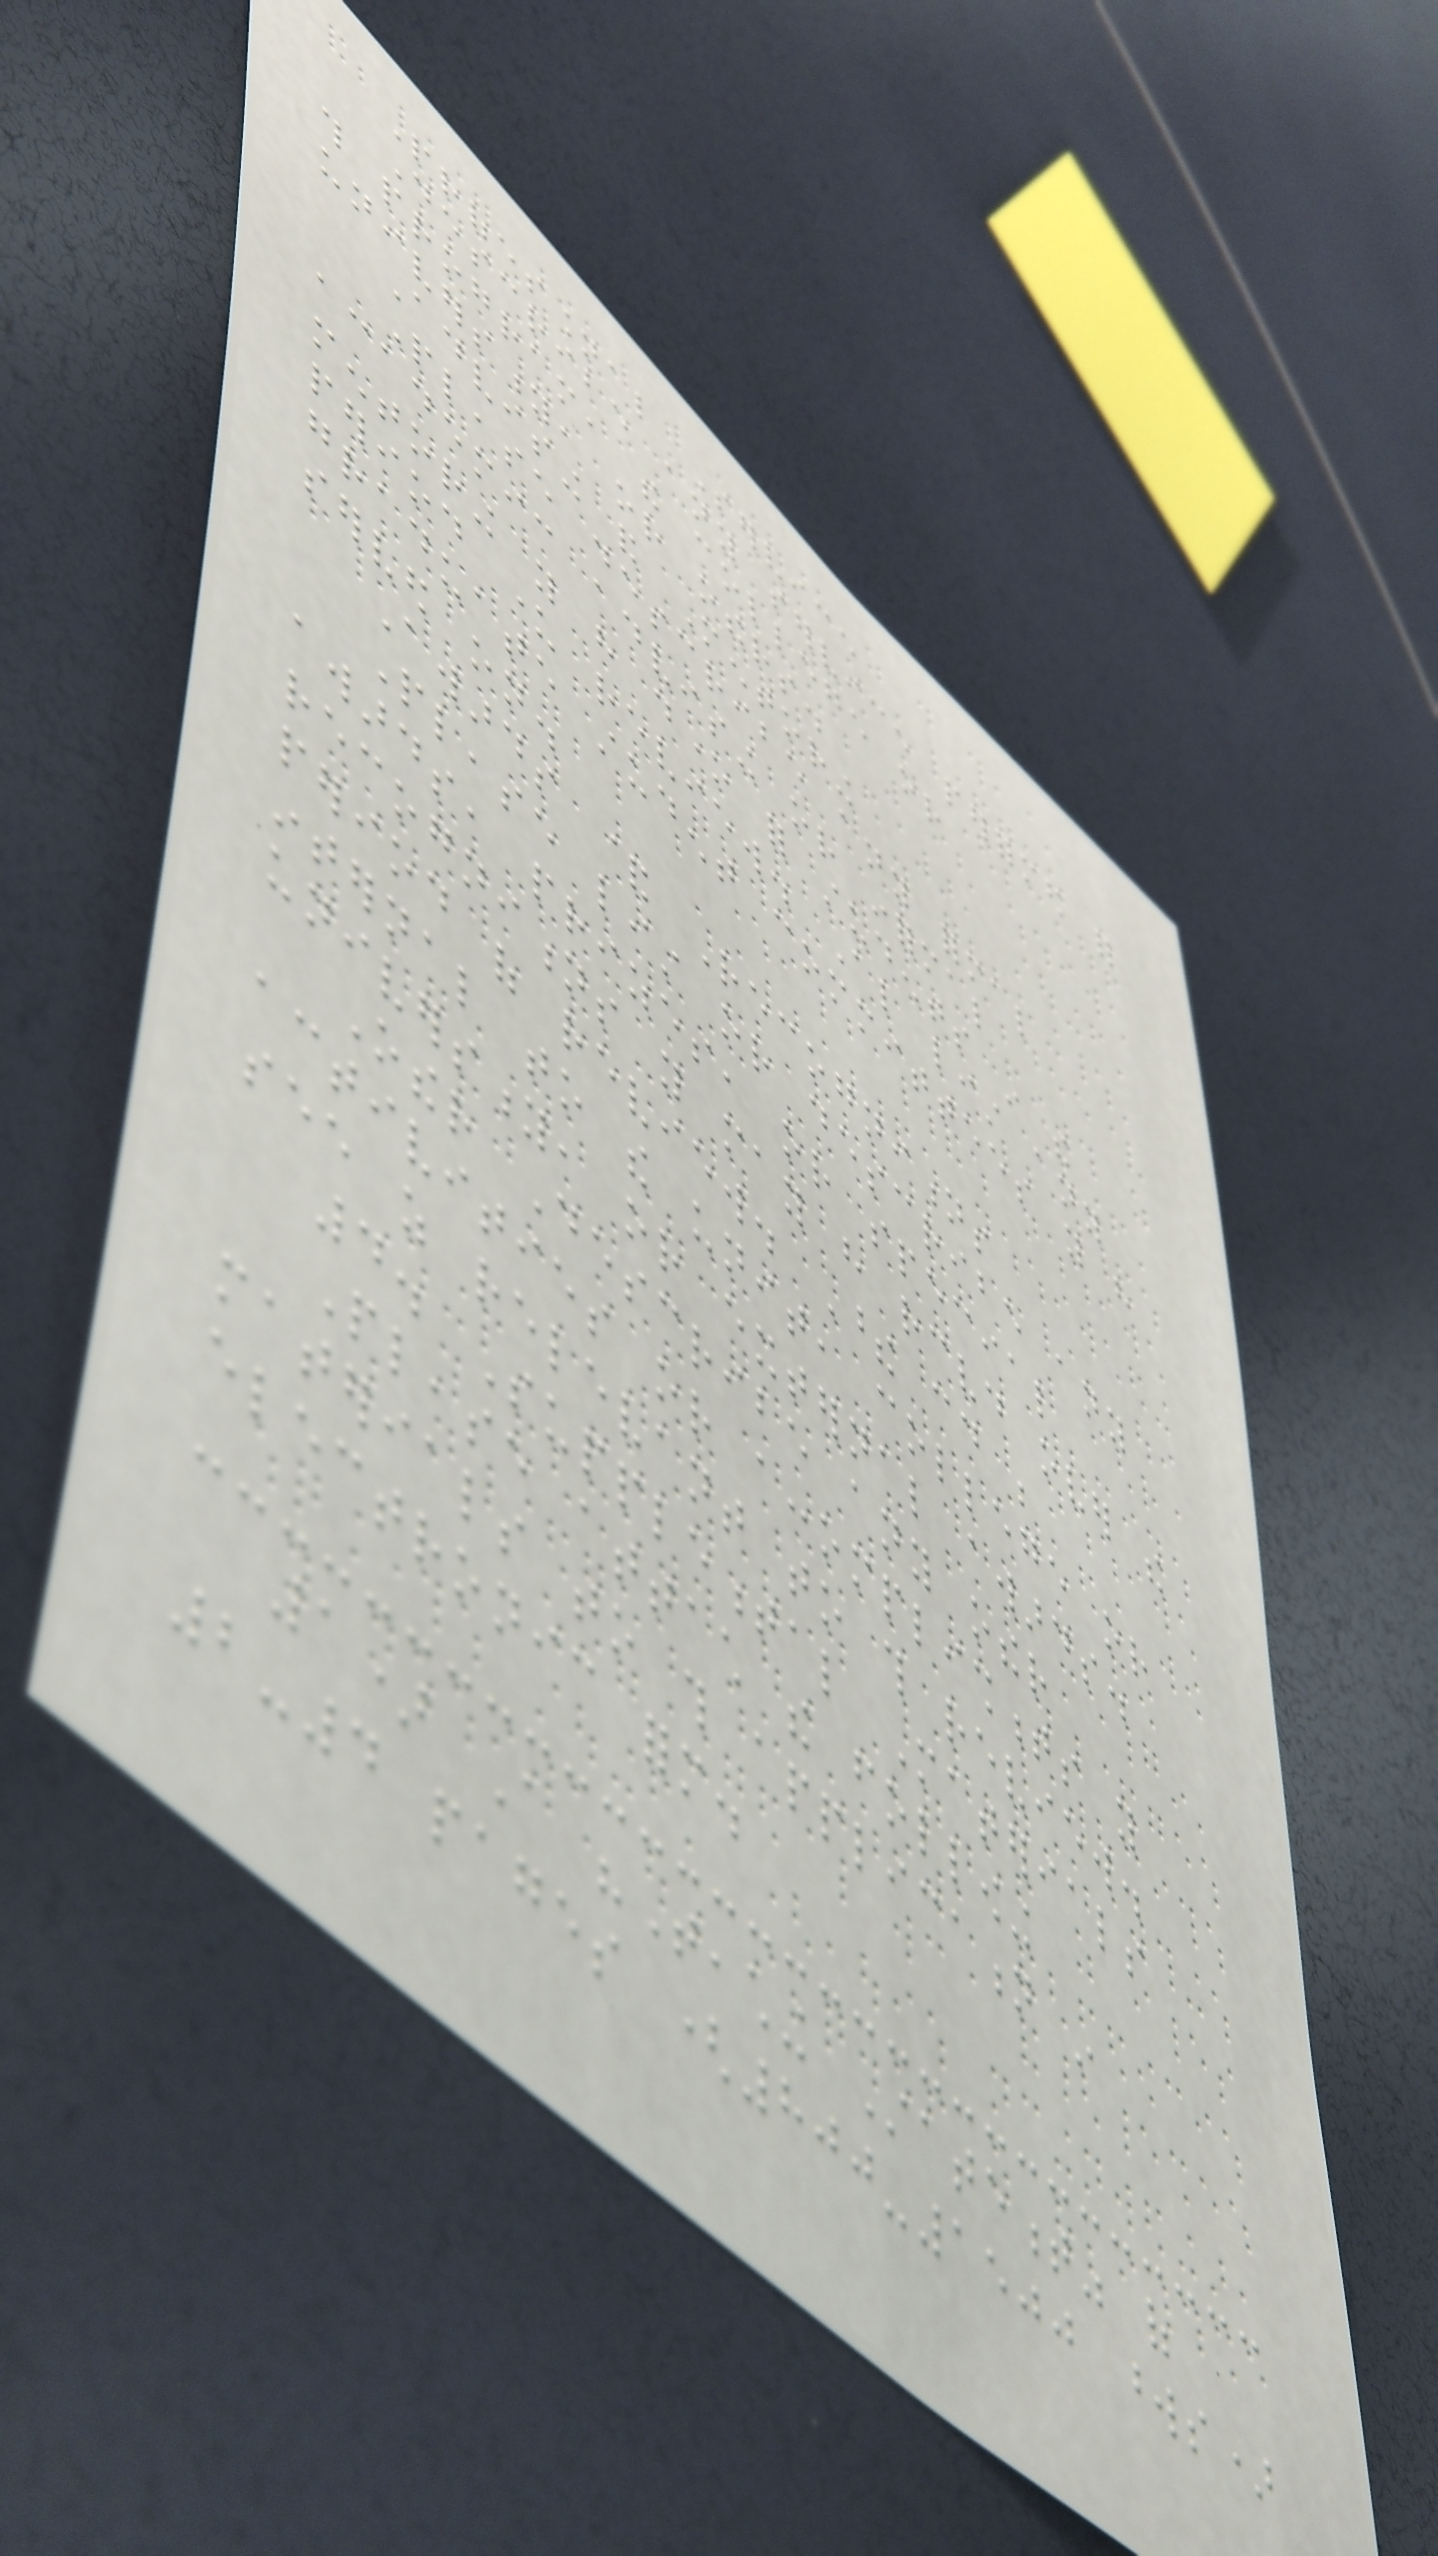Professional Service
Describe any service performed for
this program, the college or
university, or others.
Advising and Mentoring
Please describe any formal
academic advising or informal
mentoring you have done for students in the
period under review. Also list any
graduate student committees you have
served on.
Awards & Recognitions
Please list or describe any
awards, prizes, or special
recognitions you may have received over the
period of review. These could be
internal to the unit, college or
university, or external awards.
Other Describe any other
activities or accomplishments you
see as relevant to this review.
4. Supplemental Materials
Please attach the following
materials to this application in
electronic form.
1) A "Teaching Statement" of
2-4 pages (800-1500 words)
